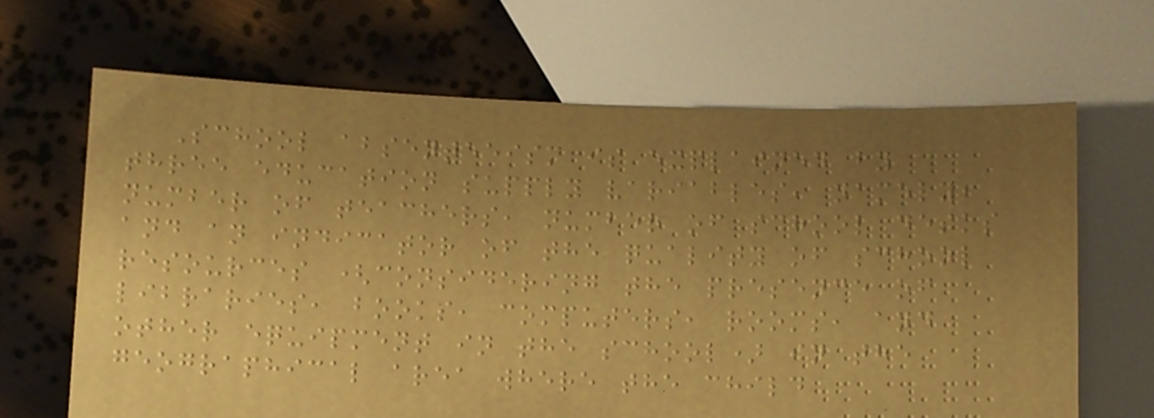School absenteeism is explained by
three education supply variables, namely,
number of teachers, number of school desks
and an indicator of the quality of school
resources (considering the presence of
libraries, books, computers, rooms, and
other equipment in the school) in the
geographical area where the child
